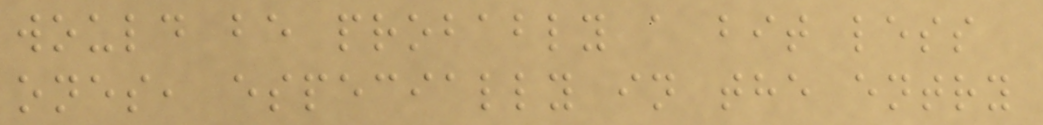would be probably a bit less
ones, especially in the entry
